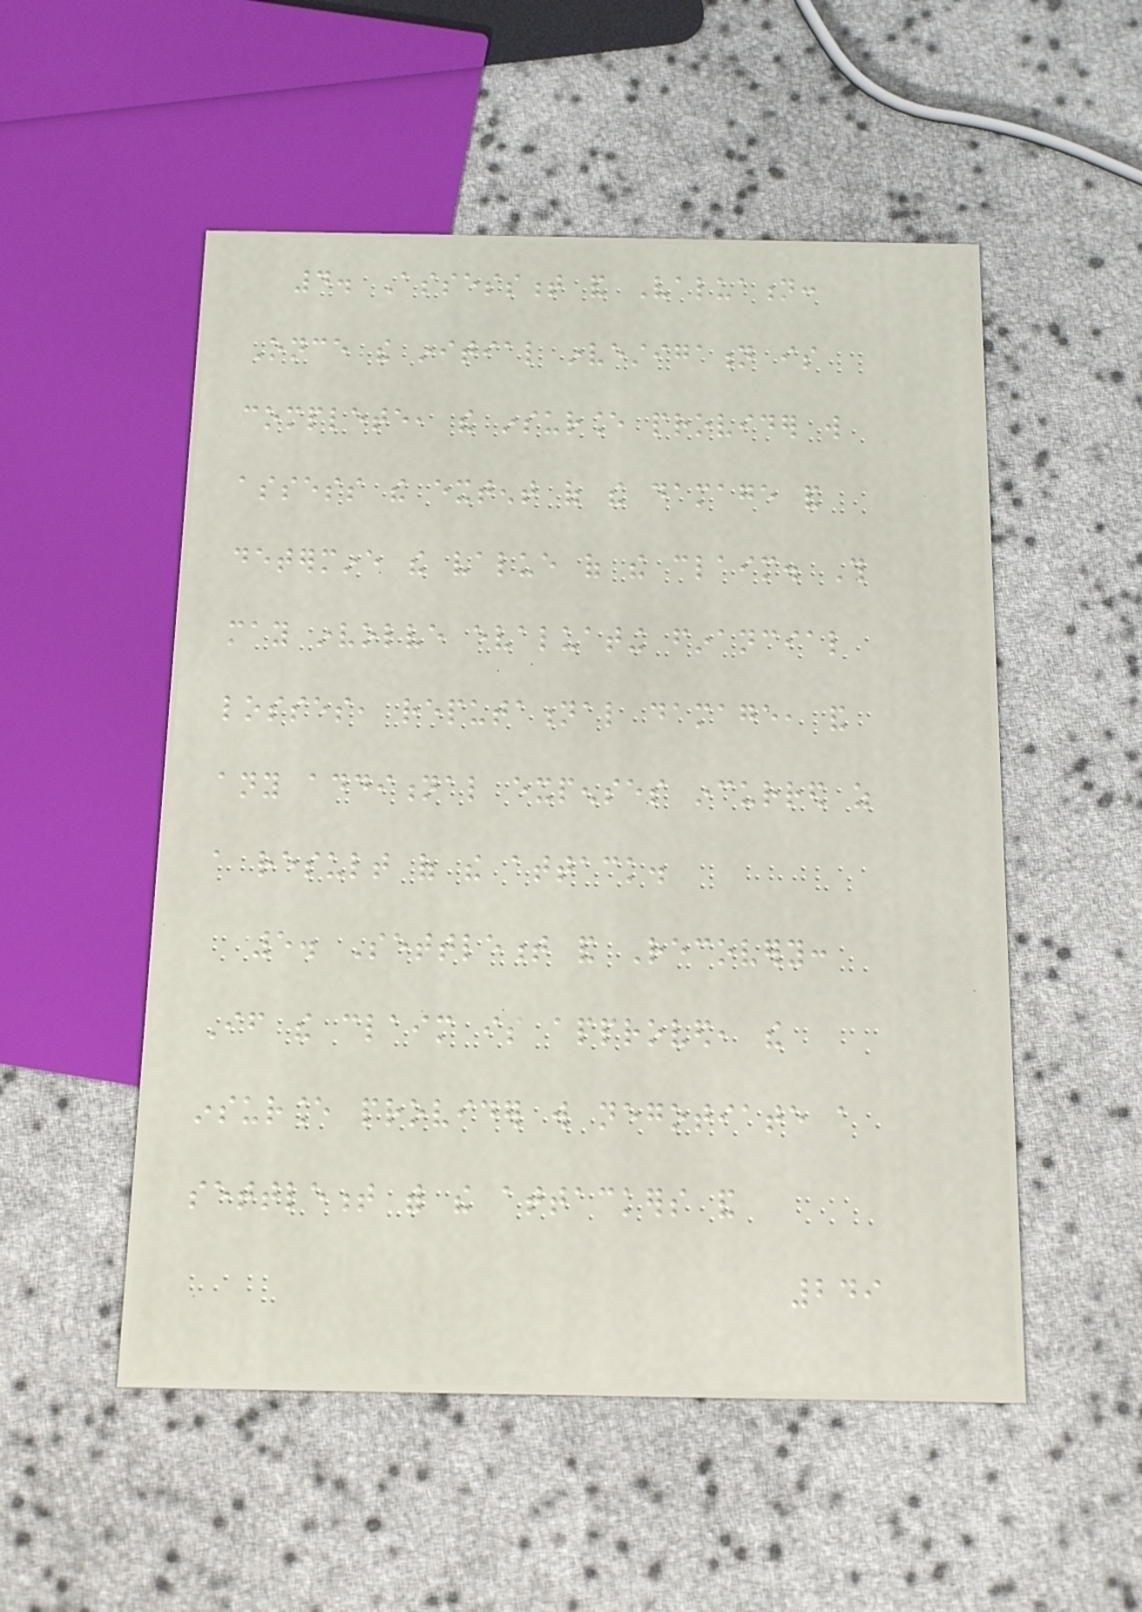4. Assessment and Valuation:
Once the initial investigation is
complete, the insurance provider will
assess the extent of the damage and
determine the value of the claim. This
may involve evaluating financial
losses, reputational damage, and
any additional expenses incurred as
a result of the attack.
5. Settlement and Recovery:
If the claim is approved, the
insurance provider will negotiate a
settlement with the attackers and
249
